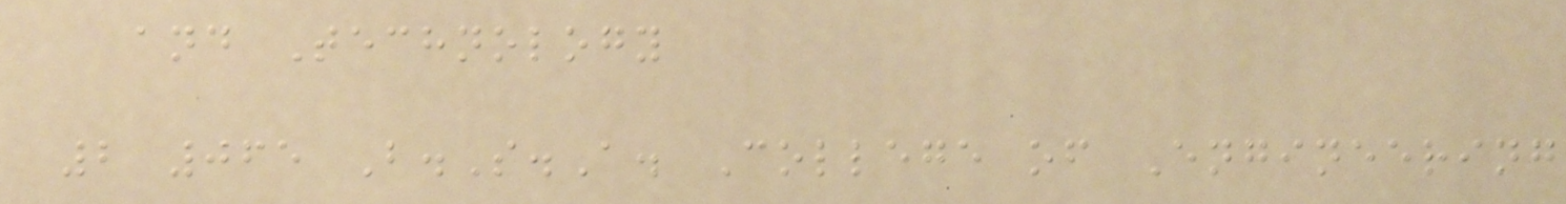and Technology
2 065 B.S.A. College of Engineering
